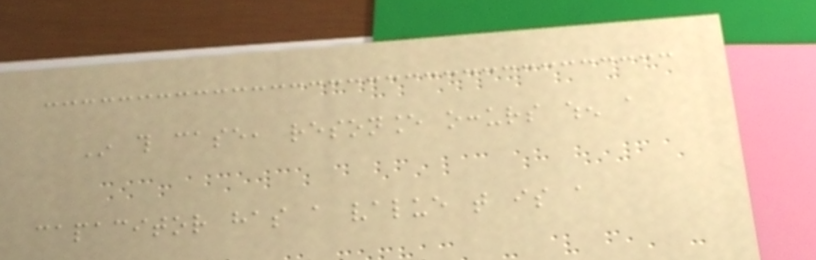In this case, resonance occurs when a
capacitor has a value that is a
